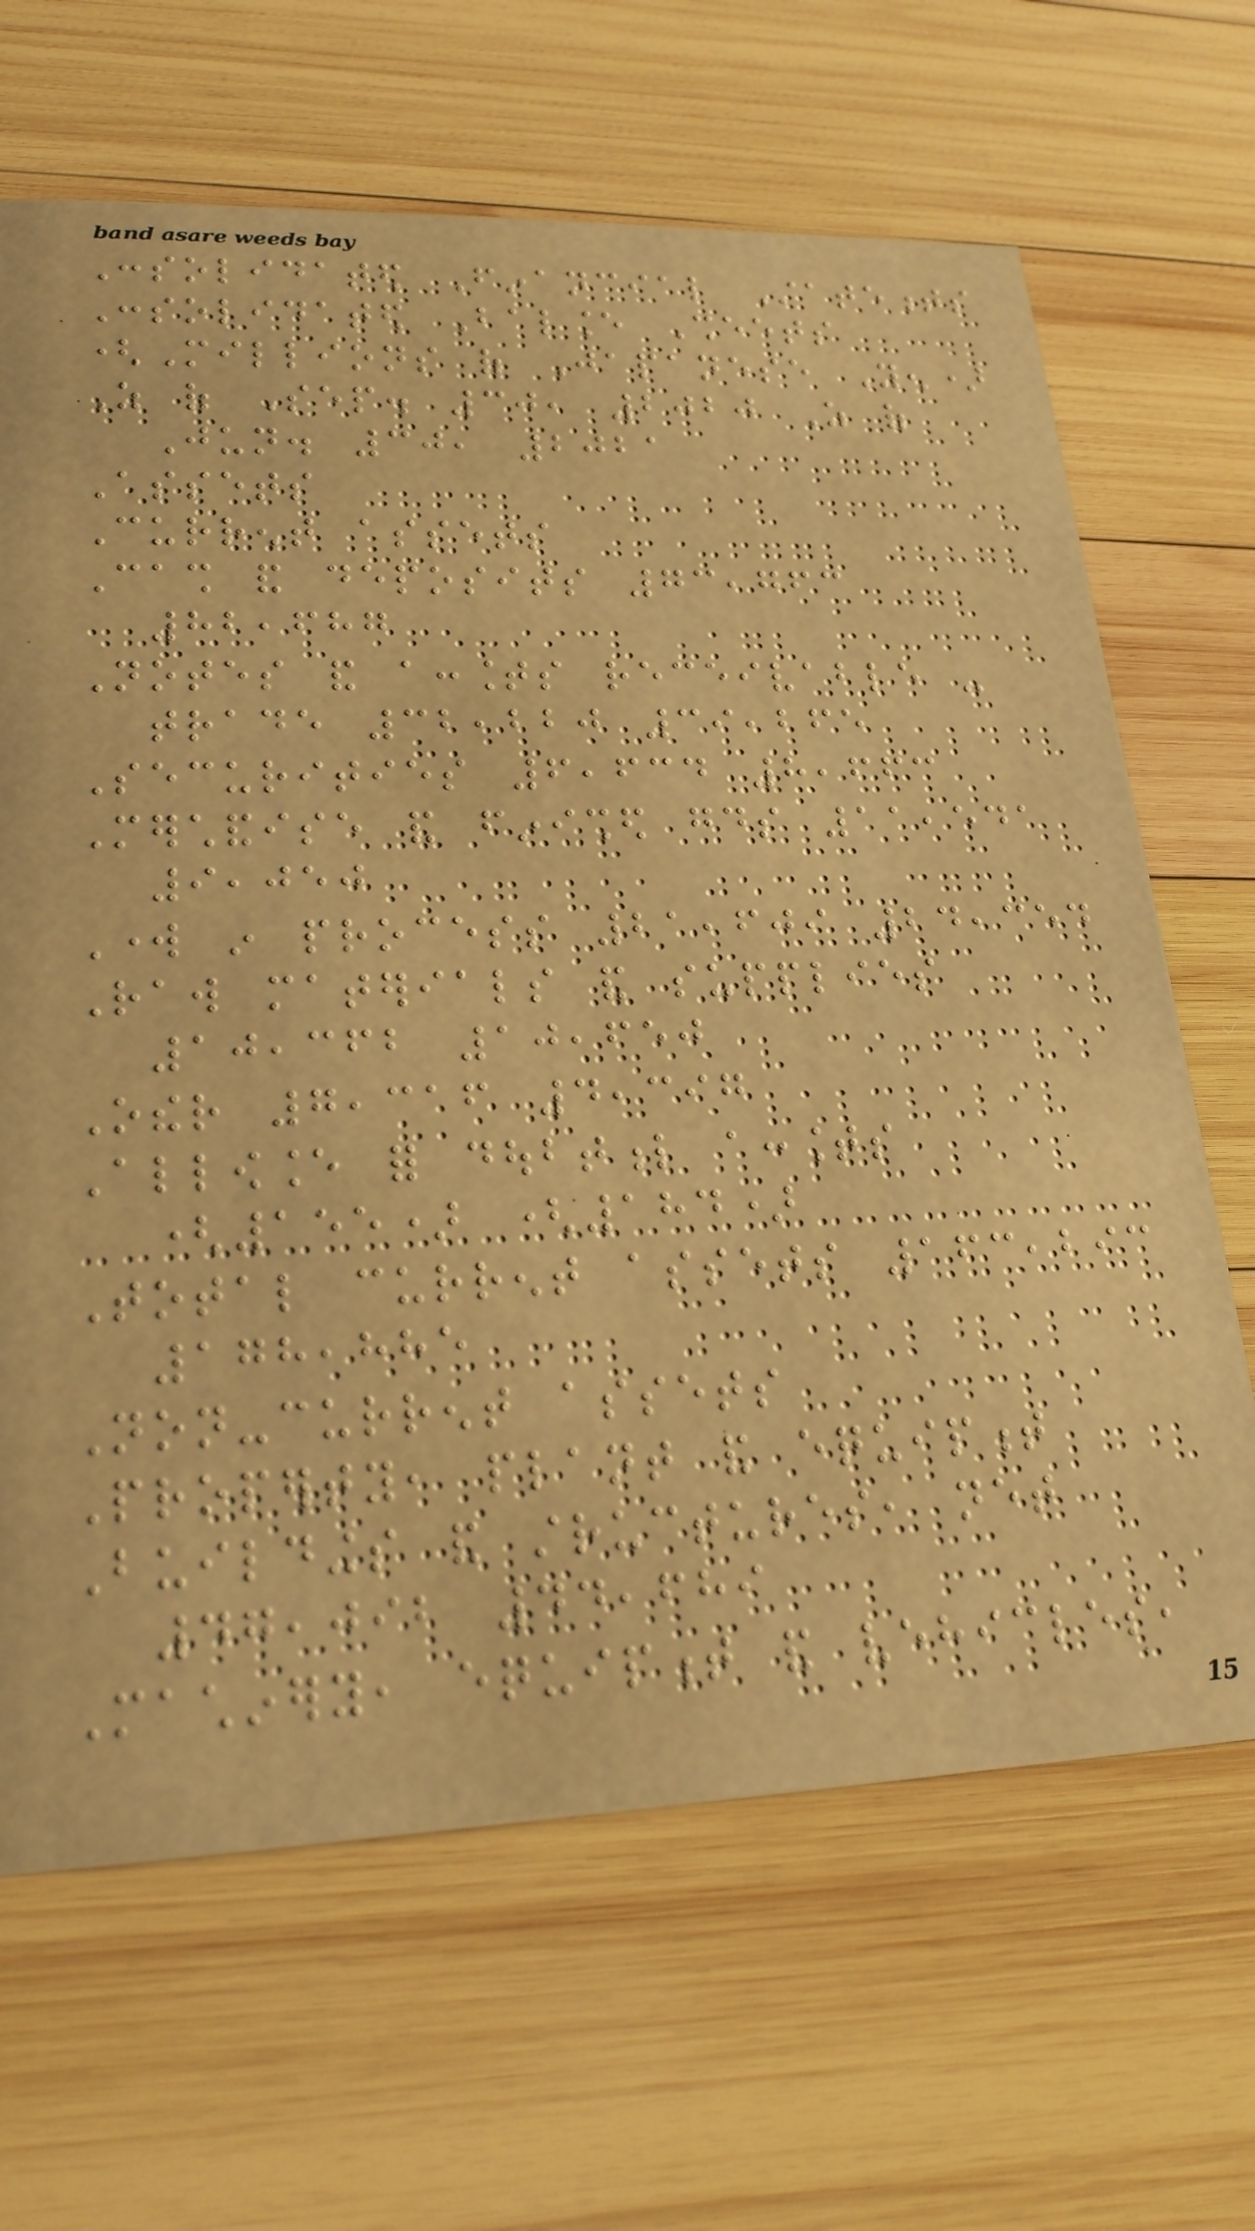Consolidated Financial Statements
Consolidated Balance Sheets
(Millions of Japanese Yen)
As of Sep. 30, 2020 As of
Jun. 30, 2021
Assets
Current assets
Cash and deposits 73,763
82,687
Notes and accounts receivable -
trade 32,220 39,265
Securities 6,634 8,663
Merchandise and finished goods 11,541
9,050
Work in process 21,609 24,354
Raw materials and supplies
10,362 10,650
Other 7,316 4,397
Allowance for doubtful accounts
(155) (184)
Total current assets 163,293
178,885
Non-current assets
Property, plant and equipment
Buildings and structures, net
47,092 44,689
Machinery, equipment and vehicles,
